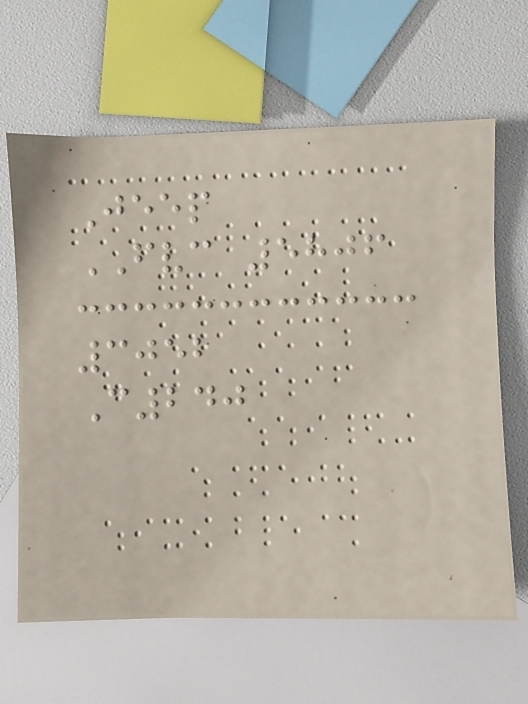Jeep
FVC 5806
3052
C240
